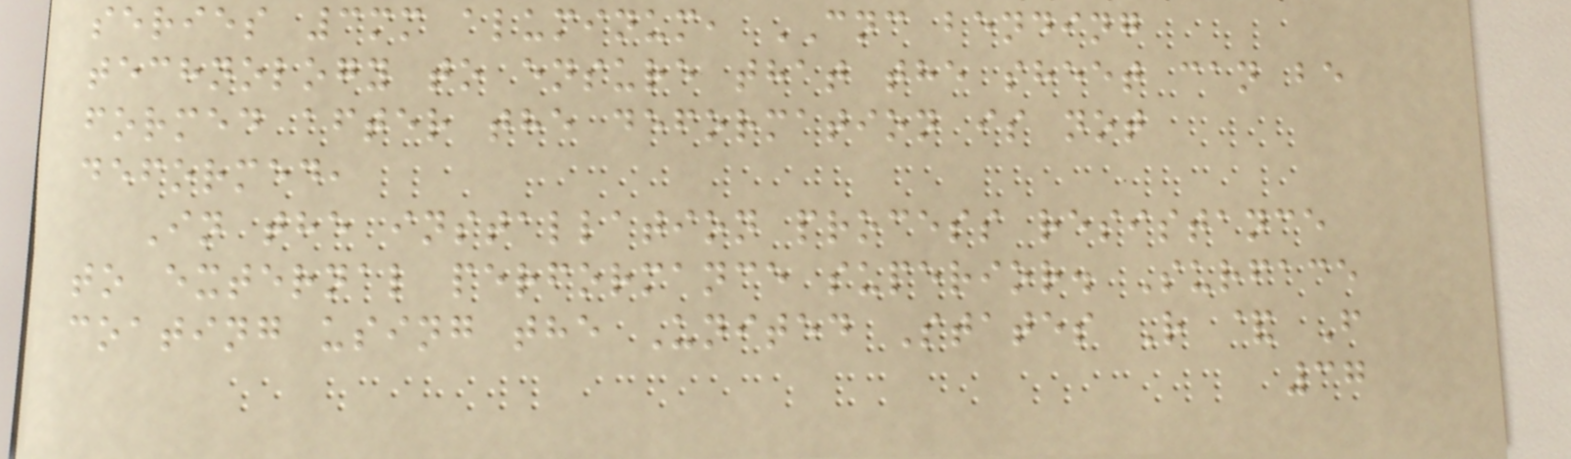series 3mm aluminum, CNC bending
technology to ensure that the sheet can be
formed after the deformation is not
deformed,
In the installation process resistance
to external performance superior. Surface
coating using the United States R & F
37
